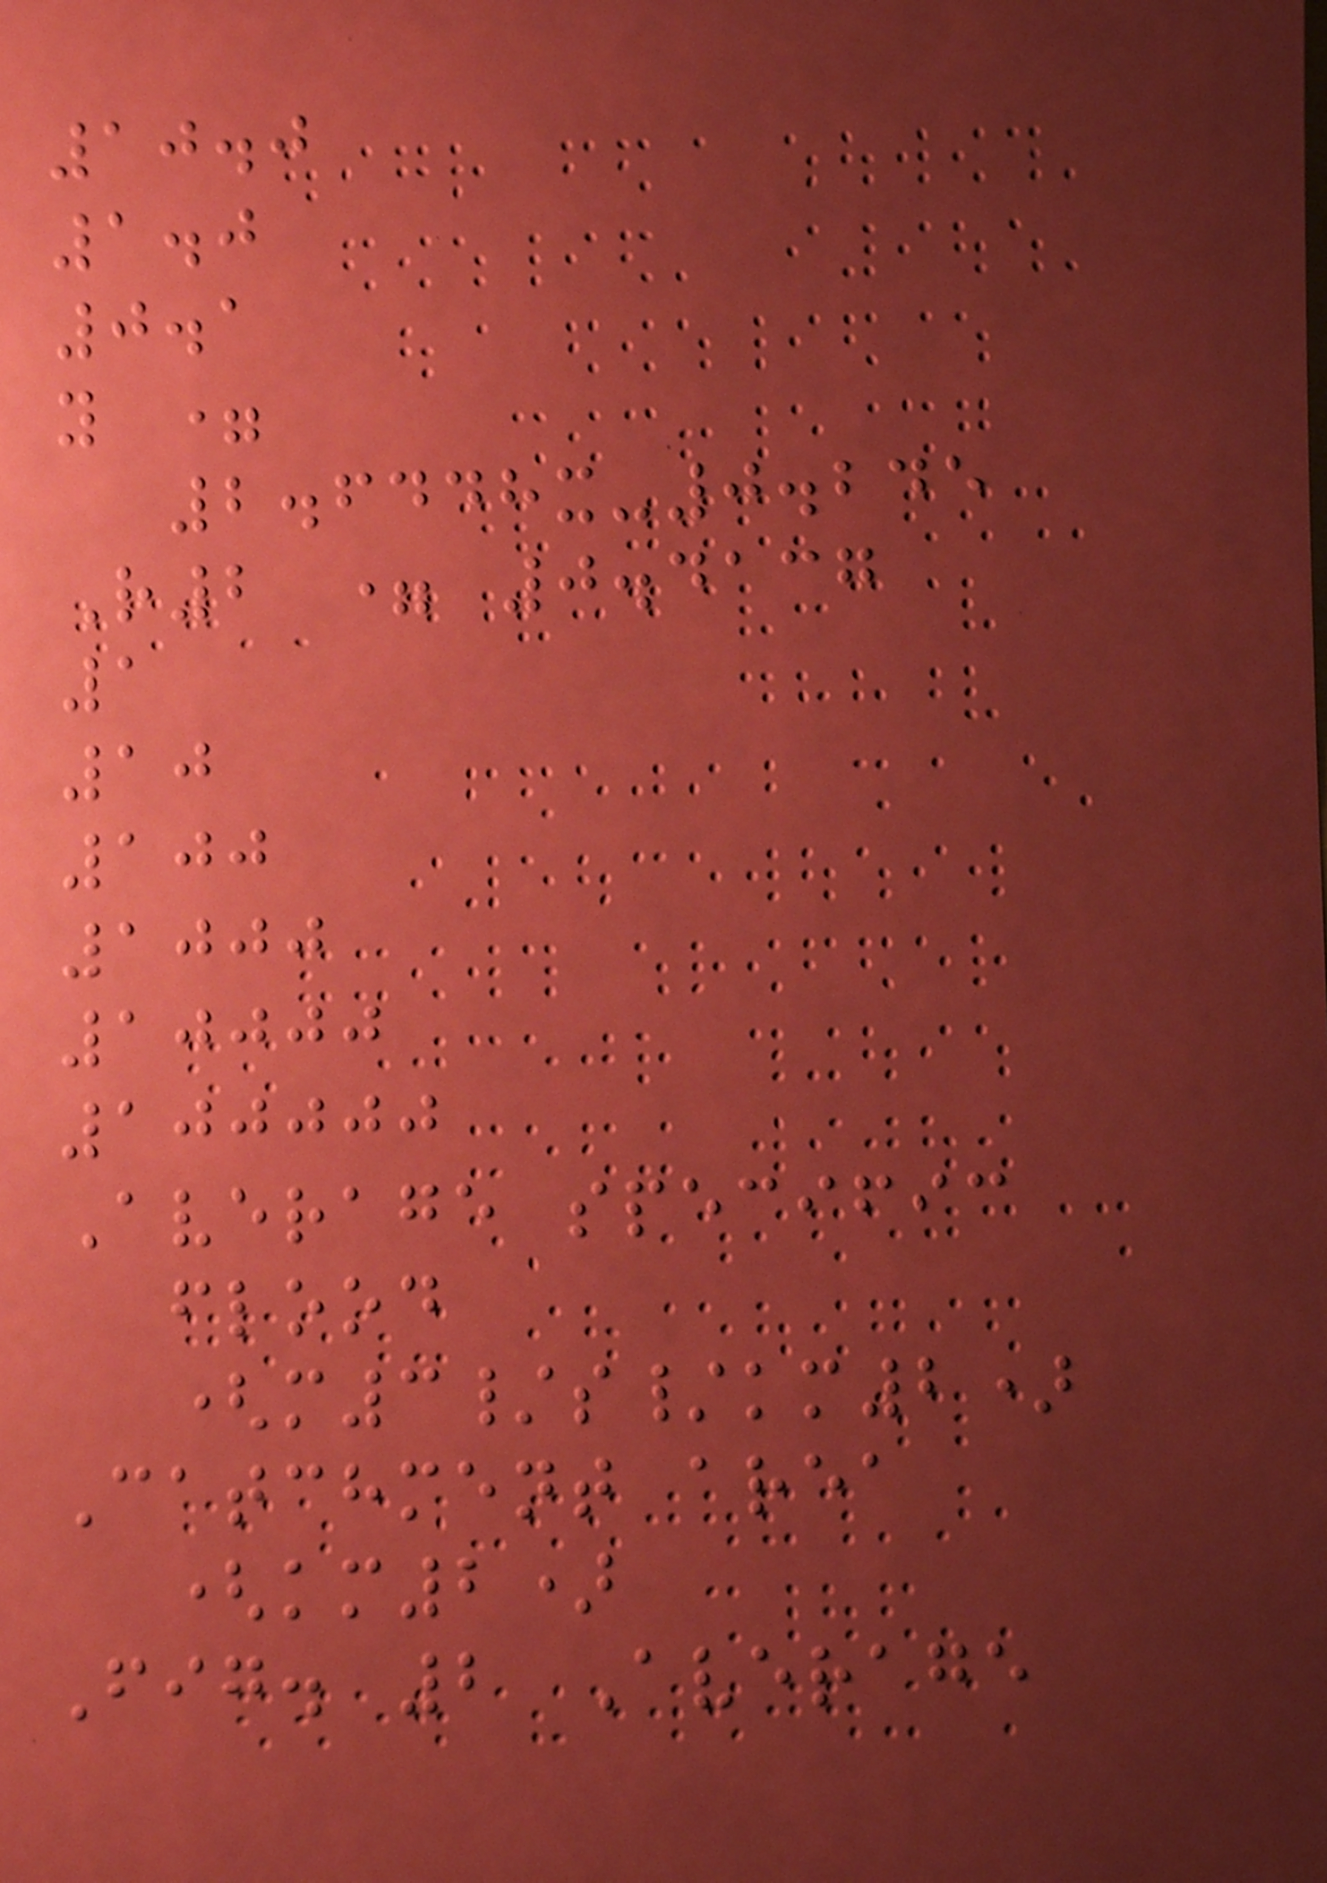10.0
1.0
0.1
y =
2.6448x-0.245
R2 = 0.4137
1
10
100
1000
10000
100000
Average specific
flood
(m3/s/km2)
Catchment area
(km2)
Fig. 2 Average
